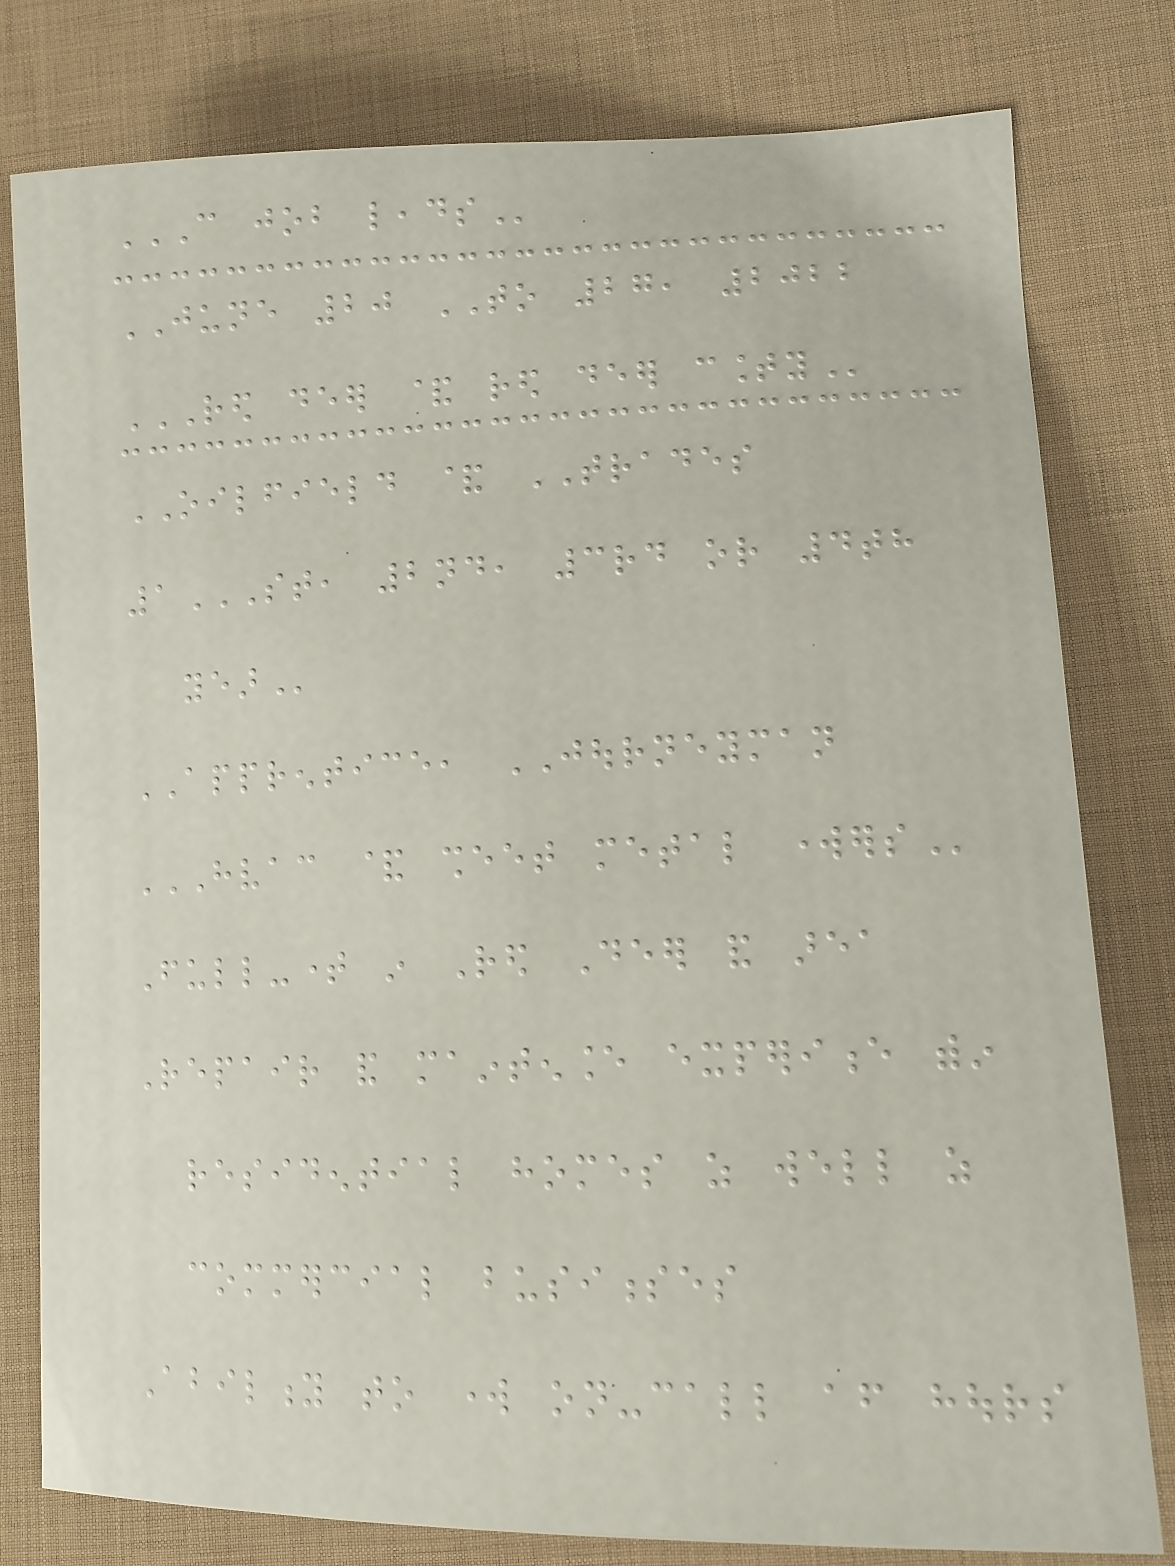CAN JOB LEADS
JUNE 20 TO 27, 2022
RED DEER & RED DEER COUNTY
OILFIELD & TRADES
1ST, 2ND, 3RD OR 4TH
YEAR
APPRENTICE, JOURNEYMAN
HVAC & SHEET METAL WORKERS
Full-time in Red Deer and area
Repair and maintenance experience within
residential homes as well as
commercial businesses
Ability to work on-call after hours
